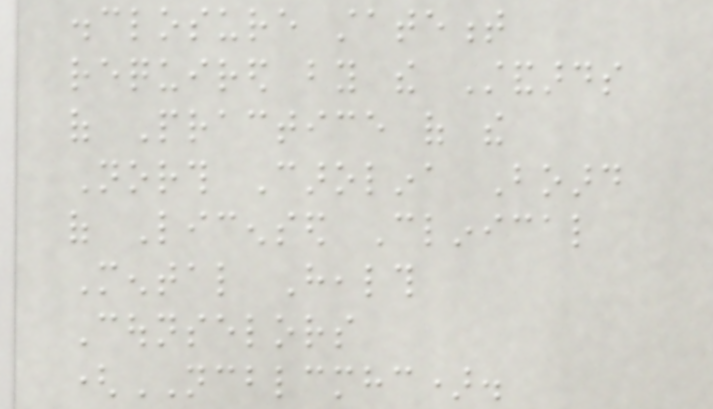disclosure statement
required by the Standards
of Practice of the
North Carolina Board
of Licensed Clinical
Mental Health
Counselors
(NCBLCMHC).
